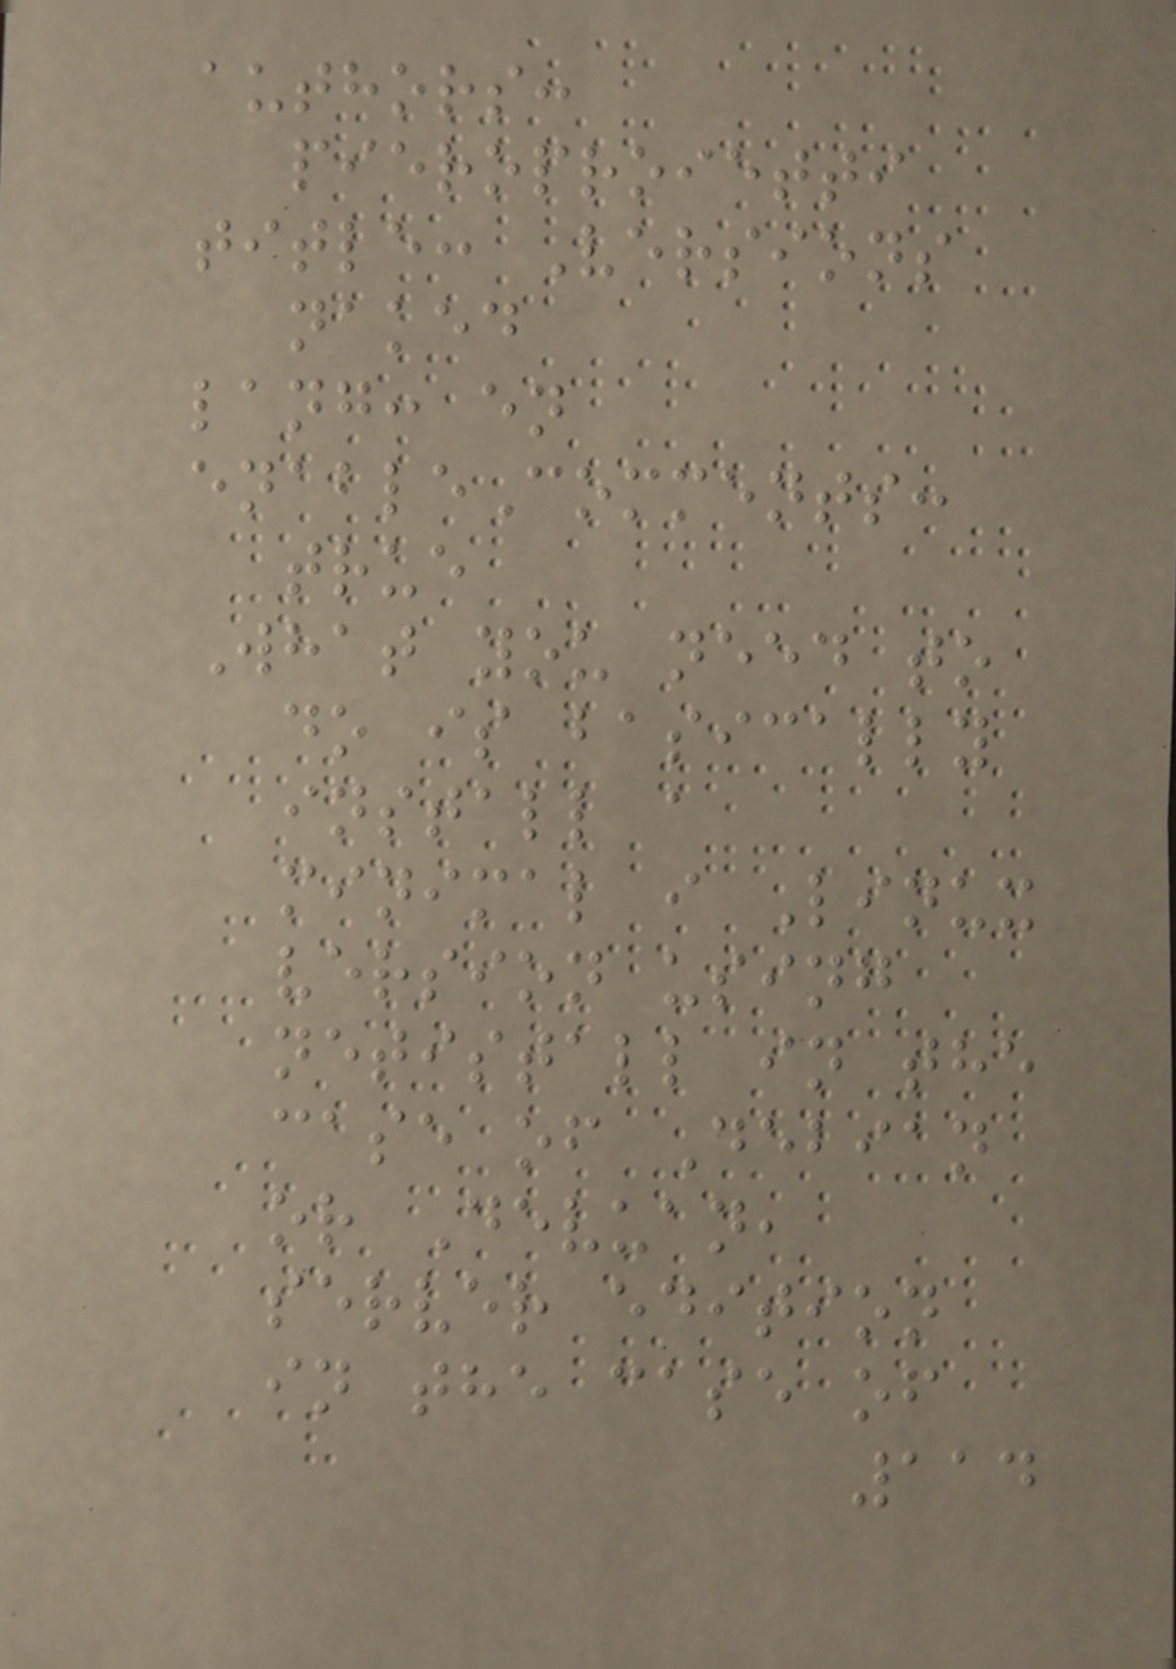authors:
pieroproietti
title: Versions
naked
lang: en
enableComments:
true
What you need to
do is basically
install a
minimal i Linux
version using
netistall in the
case of Debian
or Devuan,
server edition
in the case of
114
